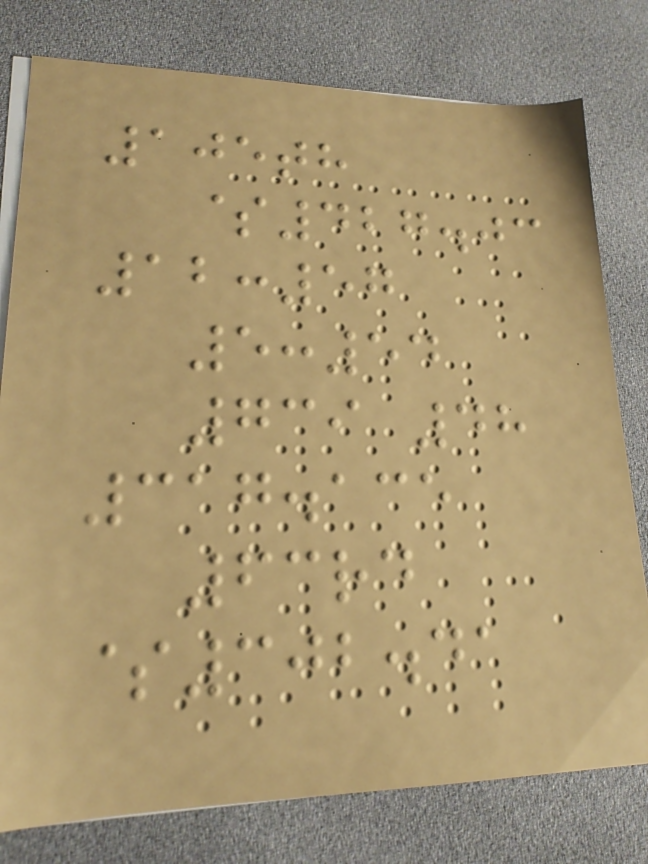105th
$427.03
12:57
5:54
739 48
317.135
63rd
$302.41
